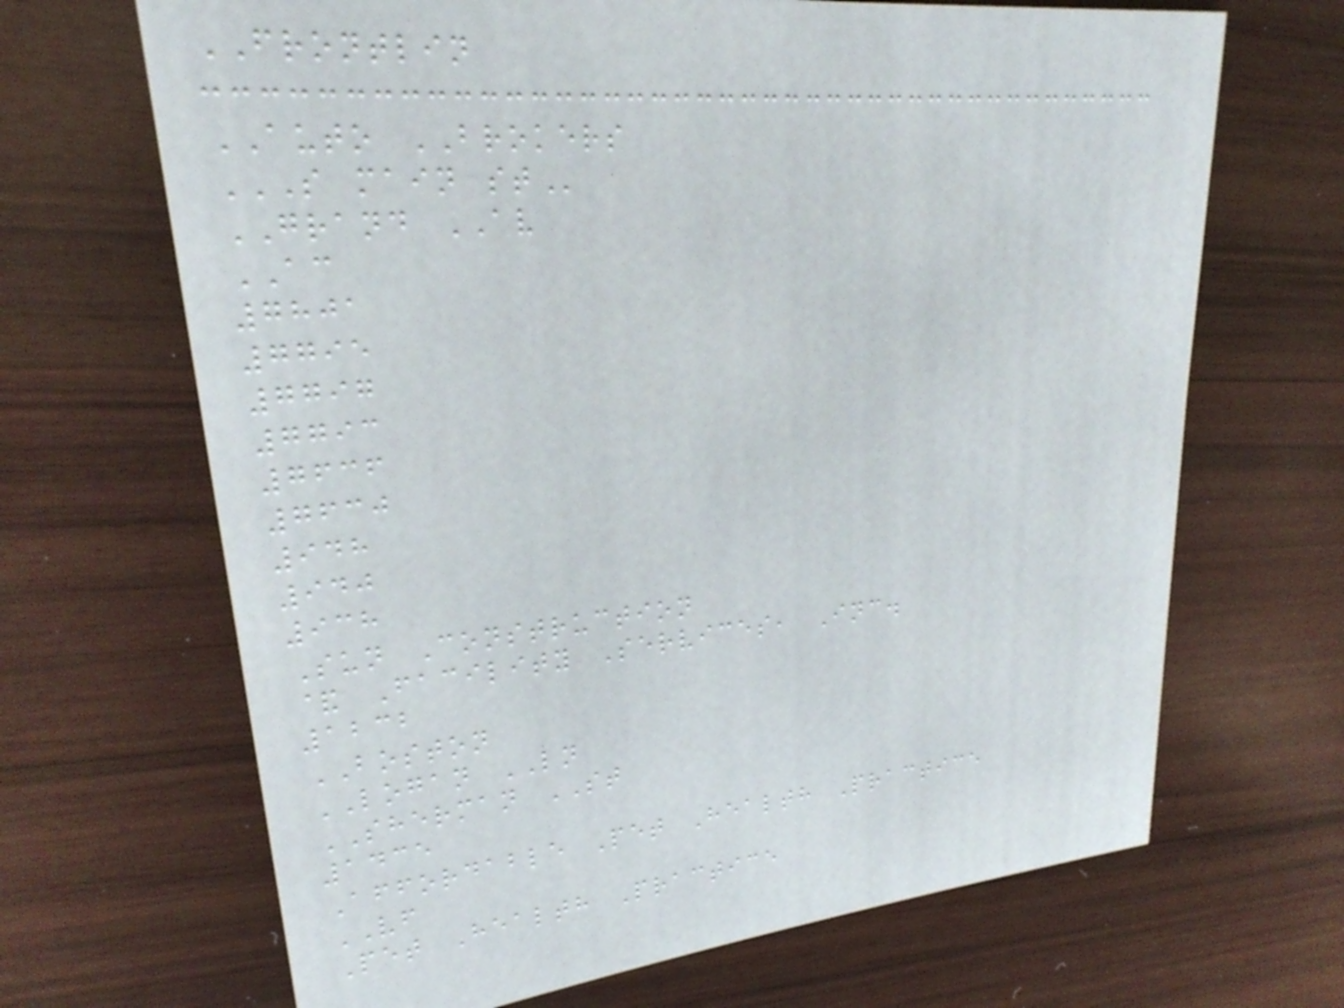FRONTLIN
AUTO BROKERS
S MAIN ST
GRAND AV
AC
7801
7795
7797
7793
7636
7630
948
940
938
Sun Construction
& Facility Services, Inc.
1232
BOSTON
LOGAN LN
SHERMAN ST
1435
Affordable Pet Health Practice
VF
Pet Health Practice
